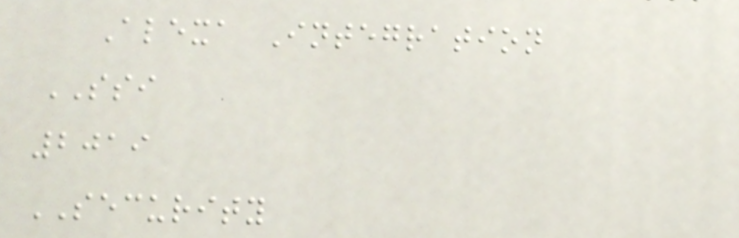Alexa Integration
SSI
2019
SECURITY
